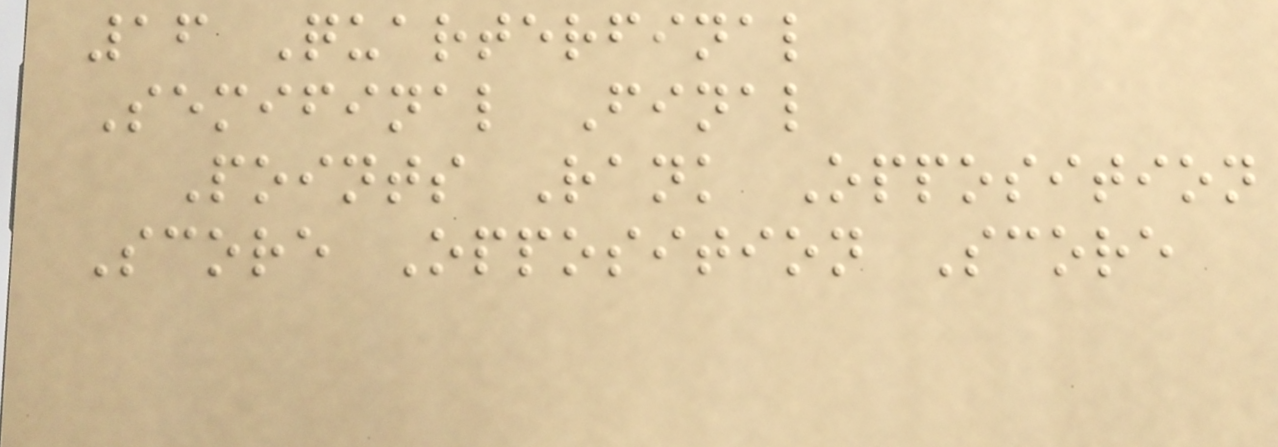16 Quarterfinal
Semifinal Final
Points Rank Opposition
Score Opposition Score
